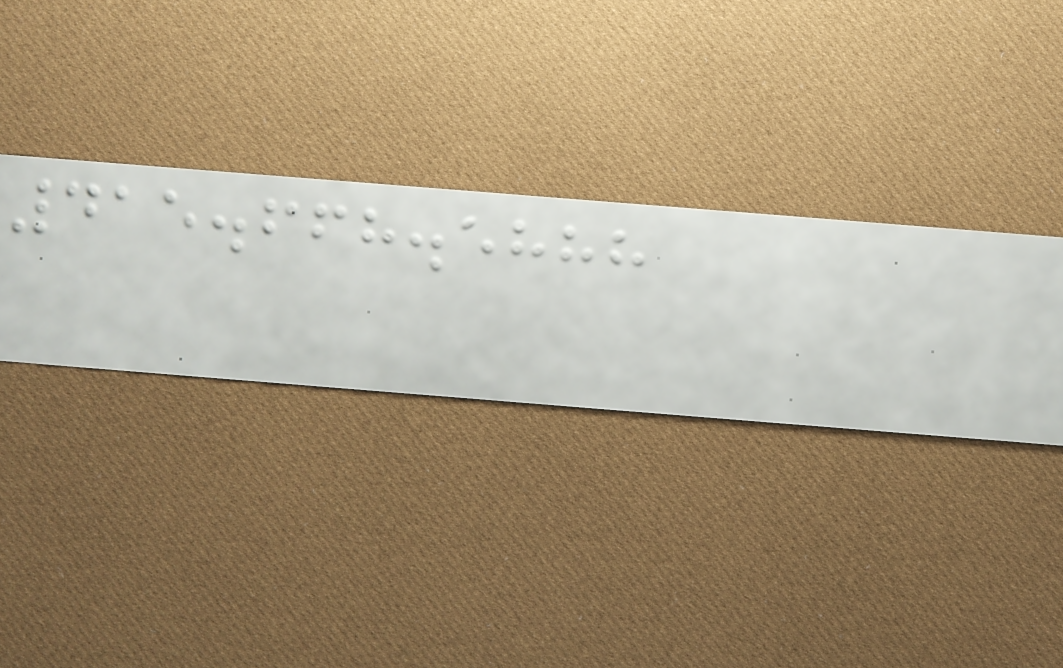415.668.5888
